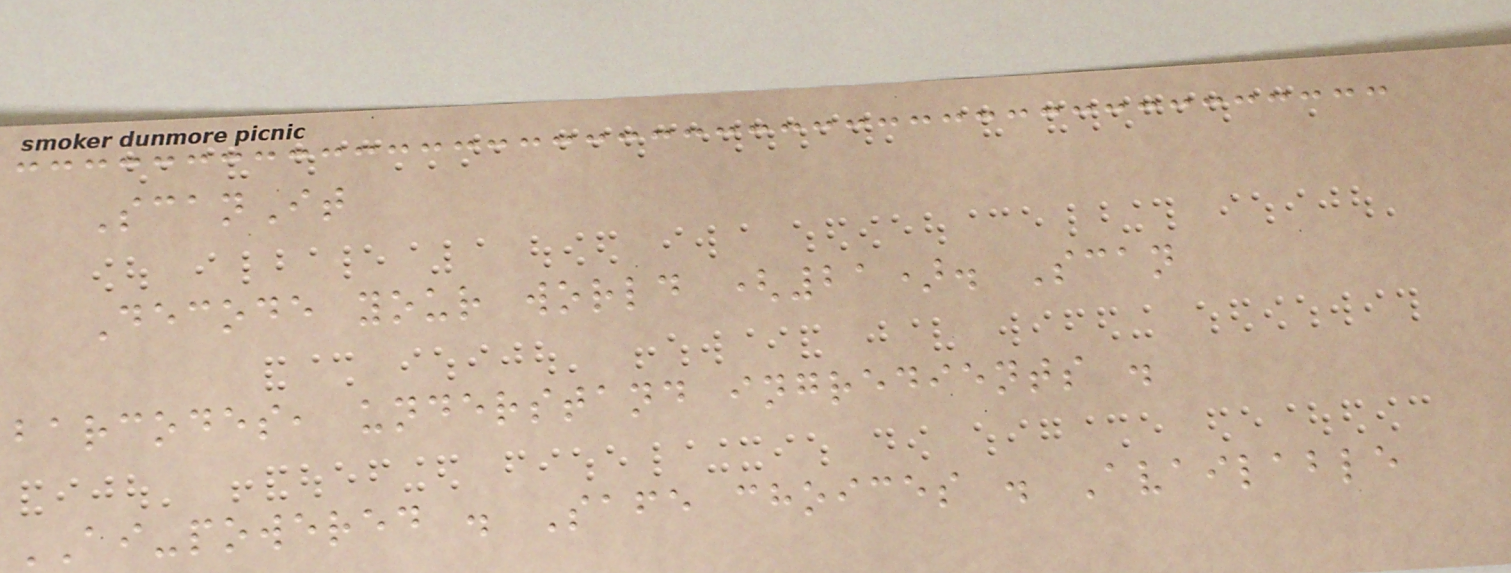ScanIt
Decode your world (21). Scan
barcodes, understand ingredients .
AI-powered . Safe choices . Available
